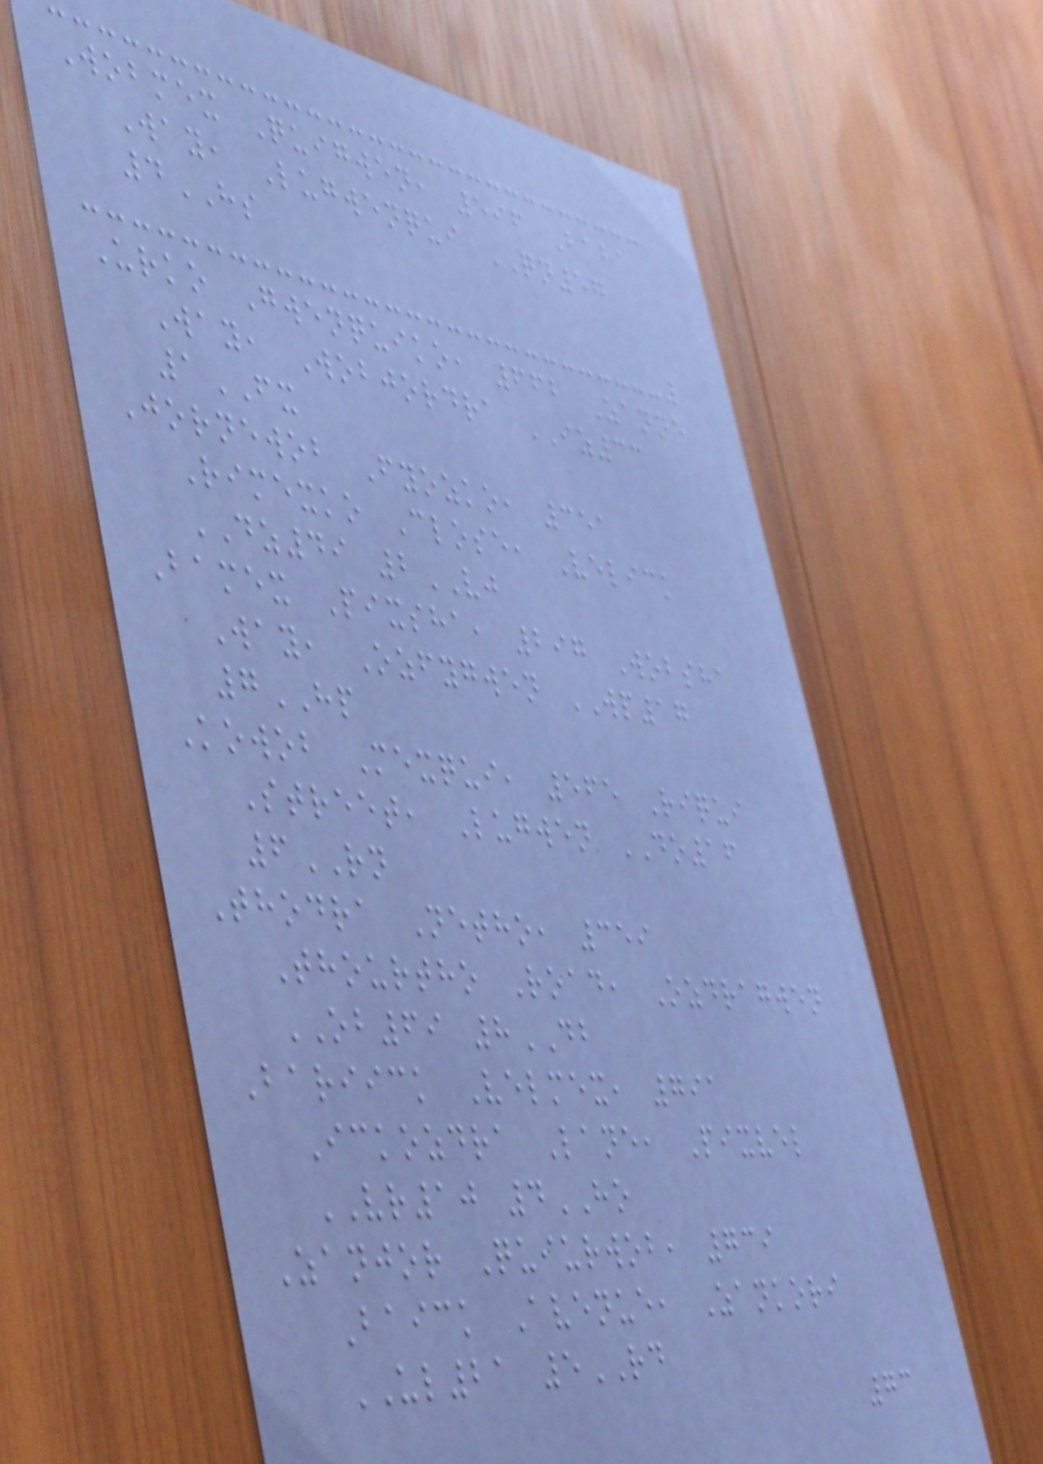Wobmex Quigwen, 596 Baba
Way, Lugwenqui QN57
4HS
Urko Gwenquiko, 662 Zanne
Way, Wobjordra IZ33
1FX
Jornewob Fyozko, 351
Rimexko Close, Velick
DZ49 2VJ
Bamex Pixsha, 297 Wobsha
Way, Ozfygwen WP17
7HP
Kowob Mexqui, 565 Riqui
Street, Lugwen DO16
6RN
Thodra Netho, 359
Thourtho Road, Ozdragwen
OB69 8DB
Bariick Velmex, 791
Ickozdra Lane, Pixvel
VR10 4HO
Zanjor Quiurwob, 739
Baick Avenue, Zankori
UL21 5RD
73
